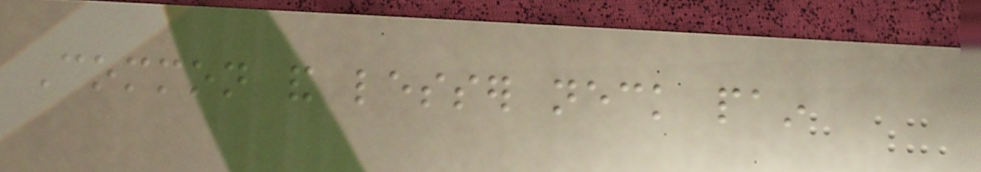Common and lesser neck pain
